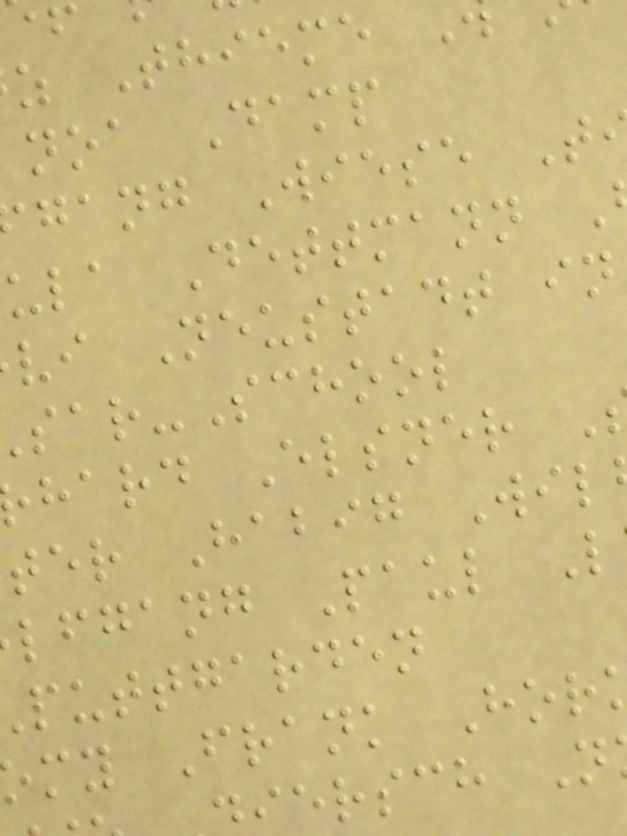z Thieme
noa Damp
gang Wiese T
ula Dettmann
vi Neustadt in
-School
hard Elsner
ter Habig Wil
lfgang Paul L
puttgarden
my Frank Hor
ersch N
